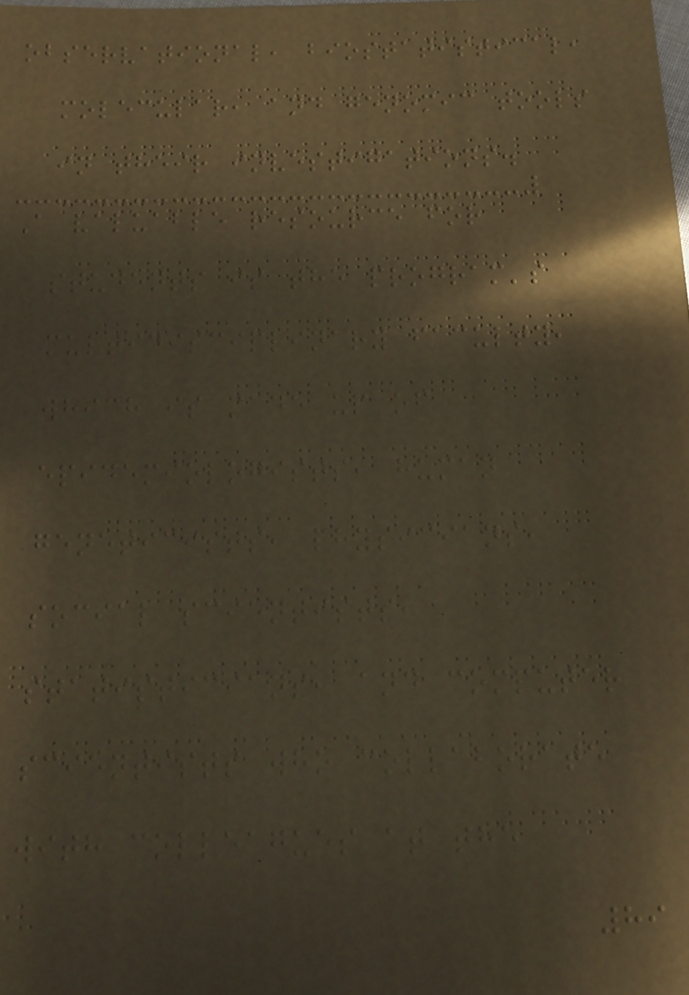observational, biostatistical,
molecular, and genomic tools
in their investigations.
A valuable resource for
students is the program's
multidisciplinary faculty,
which is made up of
epidemiologists, human
geneticists, physicians,
social scientists,
statisticians, and computer
scientists who collaborate
with colleagues at the
89
